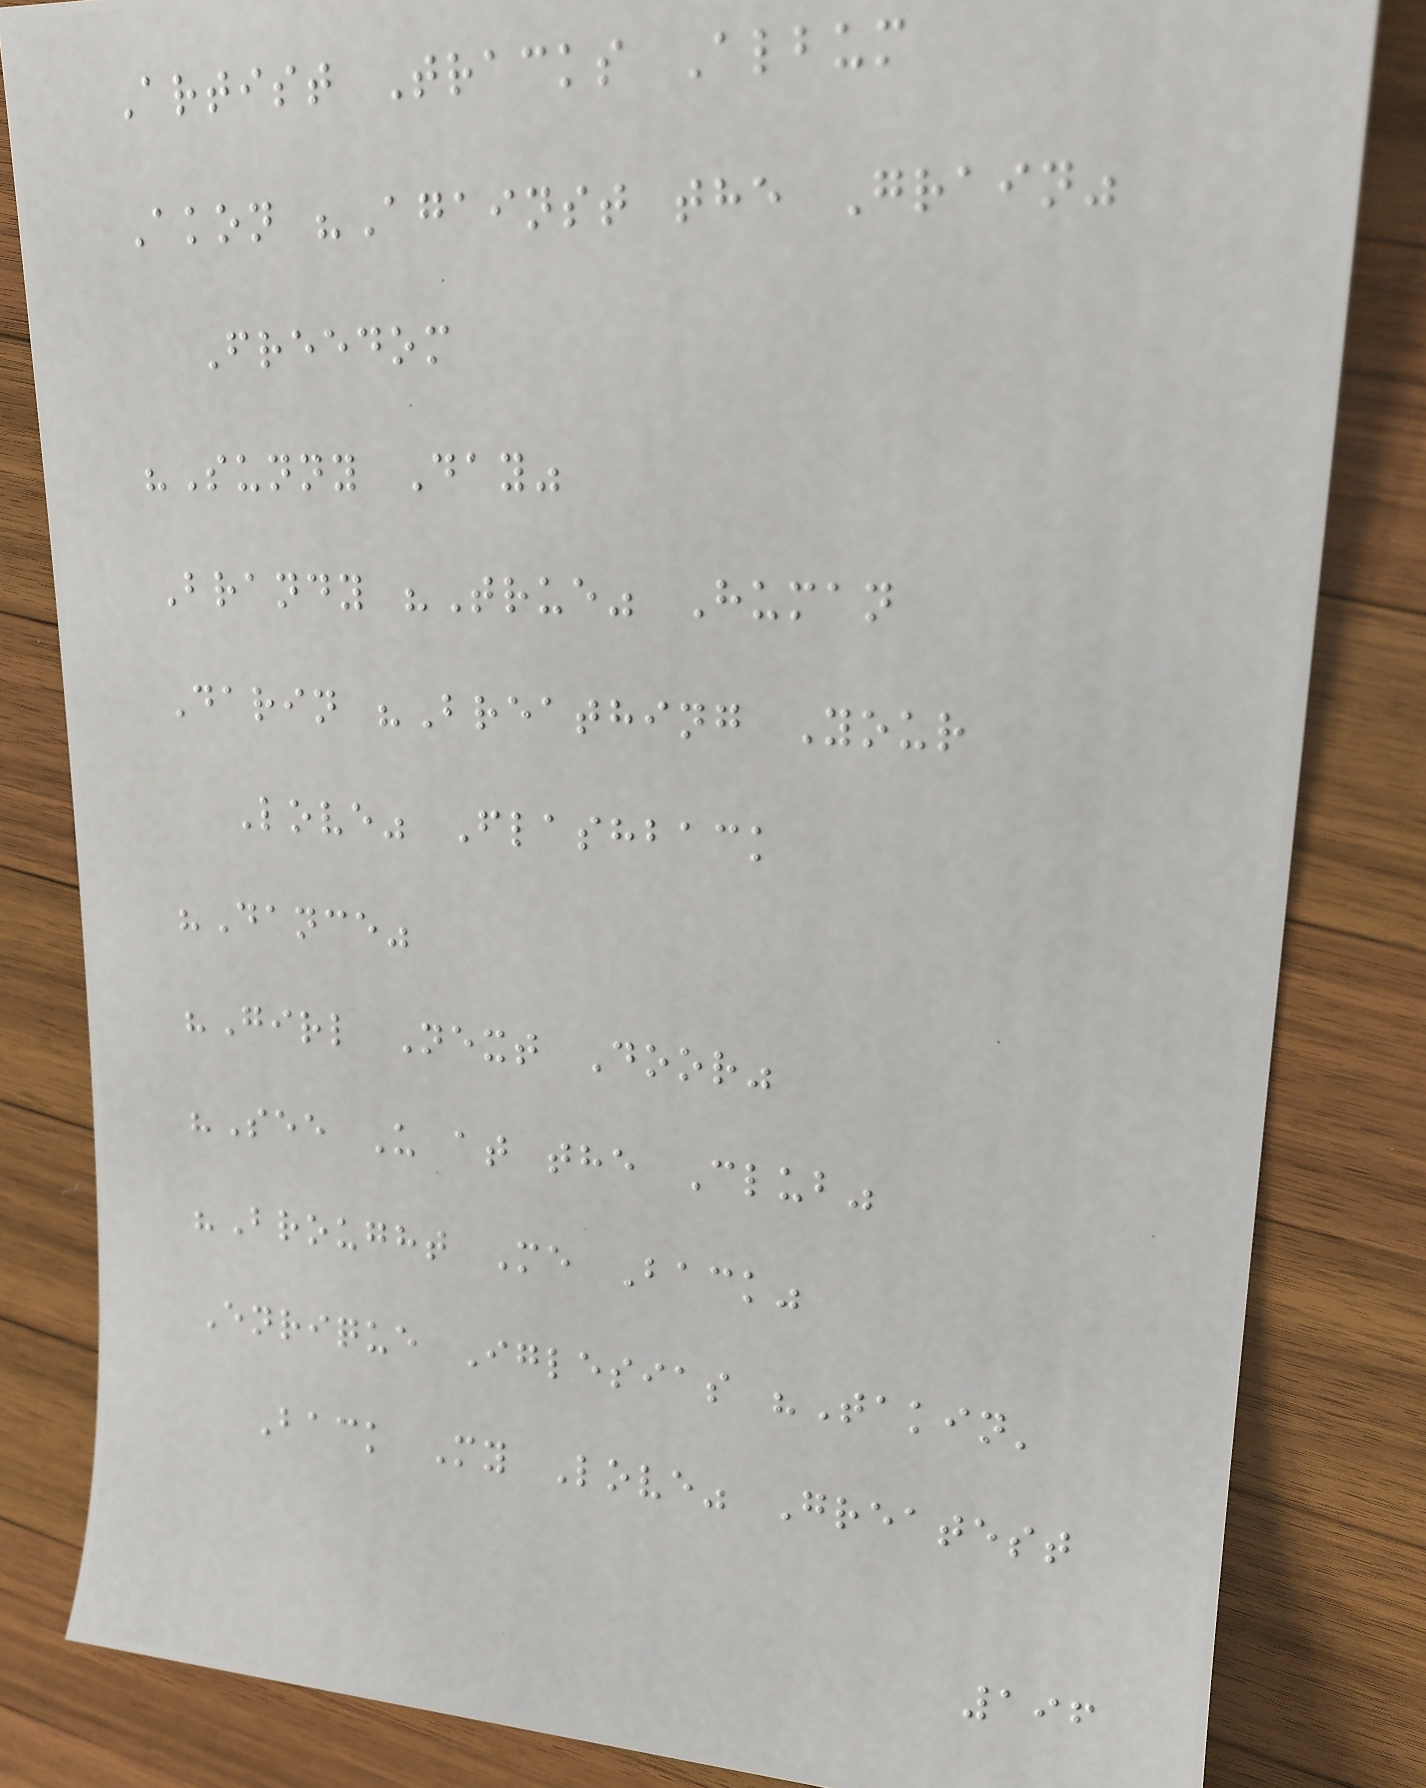Artist Tracks Album
Akon "Against the Grain"
Freedom
"Sunny Day"
Brandy "True" Human
Darin "Breathing Your
Love" Flashback
"Dance"
"Girl Next Door"
"See U at the Club"
"Brought Me Back"
Enrique Iglesias "Takin'
Back My Love" Greatest
196
